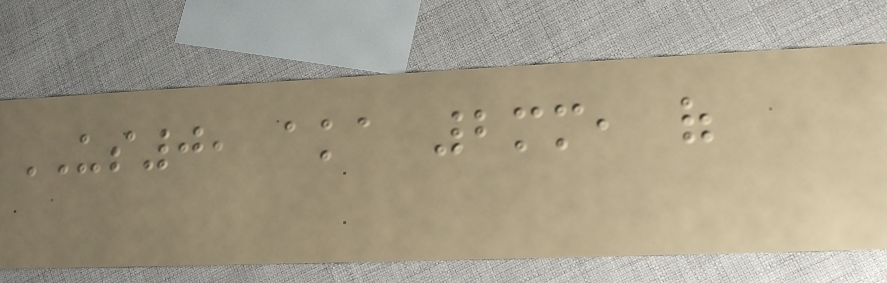US0, aka 2mm, of
